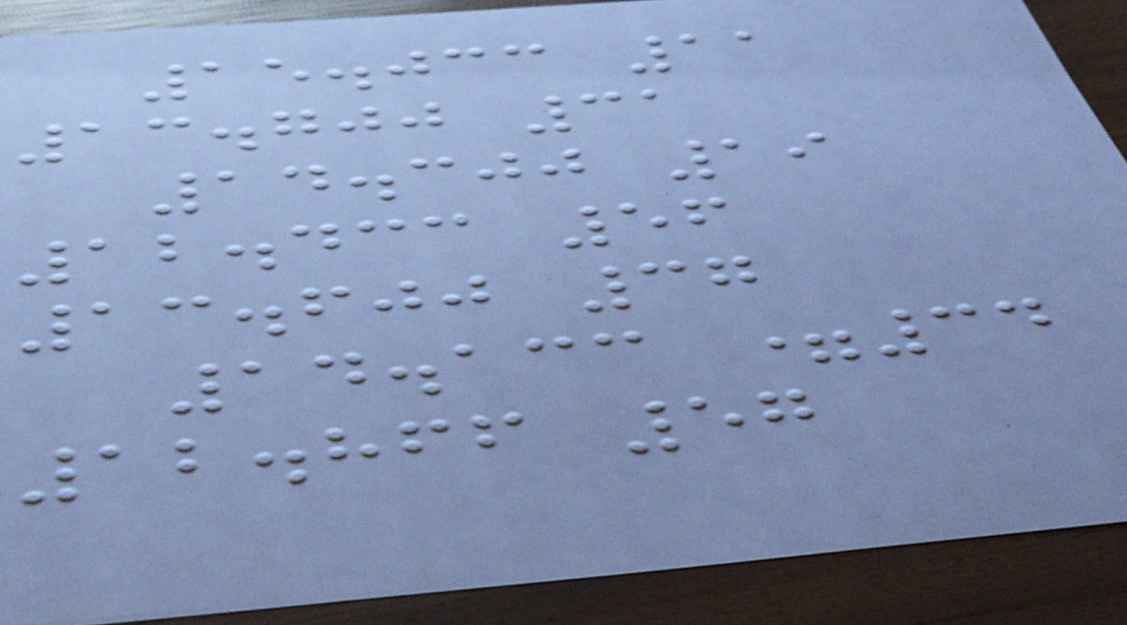15.033 11
13.700 31
14.300 19
12.433 56
13.600 37
14.133 =34
12.866 57
